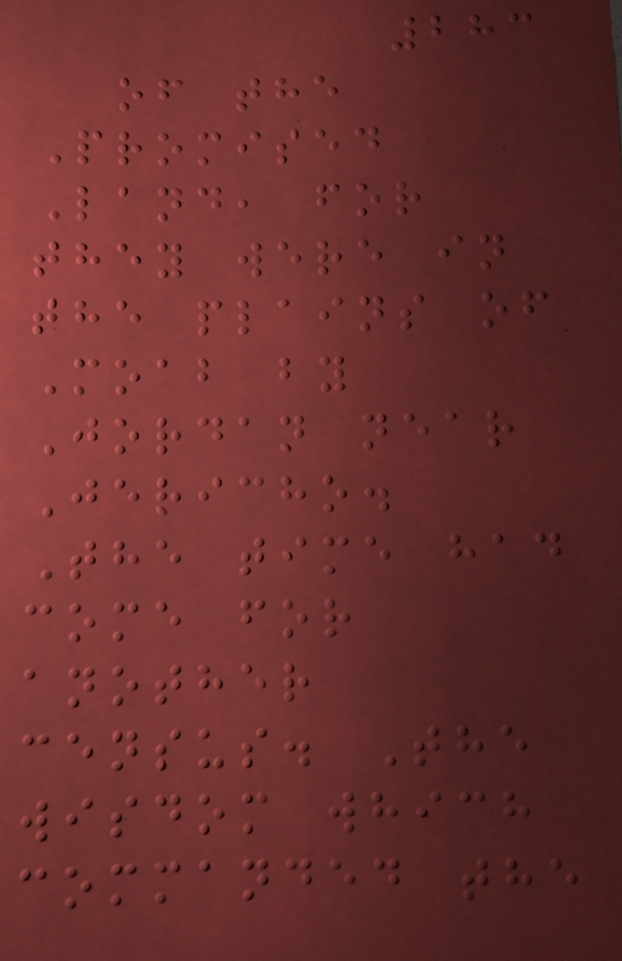283
of the
Promised
Land, for
they were in
the plains of
Moab by
Jordan near
Jericho.
The time had
come for
another
census. The
wisdom which
commanded the
